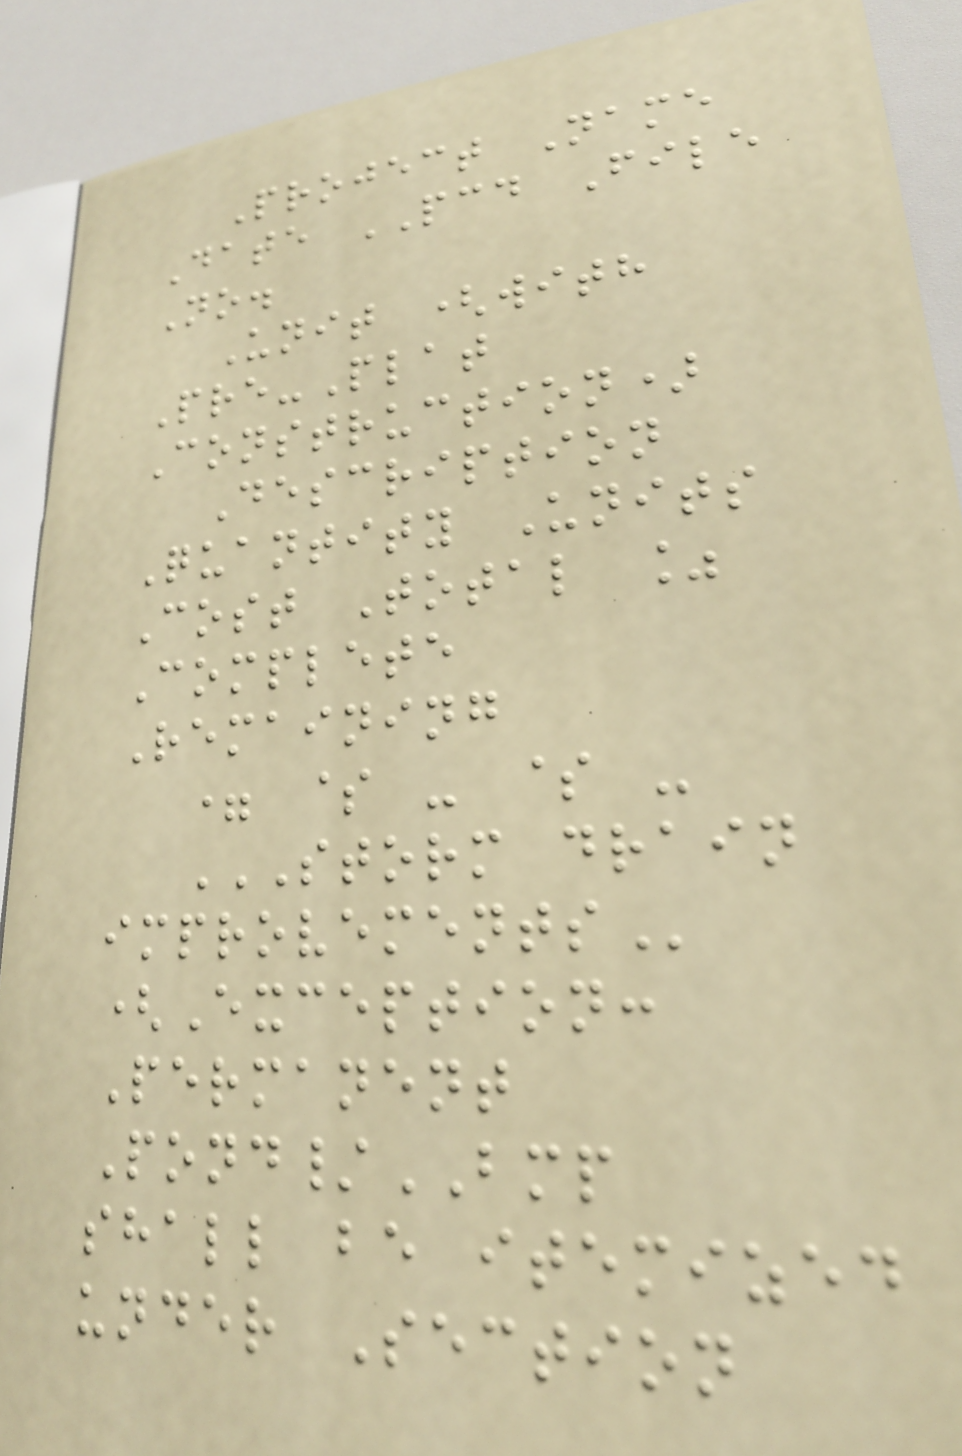Project Name
Date PCD File
No.
Unit (with
Pre-Plat
Construction)
Description
Quantity Units
Cost Total %
Complete
Remaining
= $ - $ -
STORM DRAIN
IMPROVEMENTS
(Exception:
Permanent
Pond/BMP
shall be itemized
under Section
